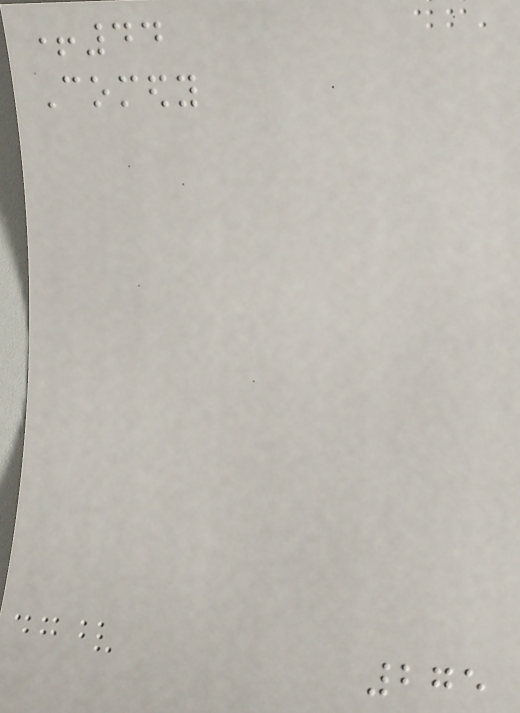+44
Comedy
275
